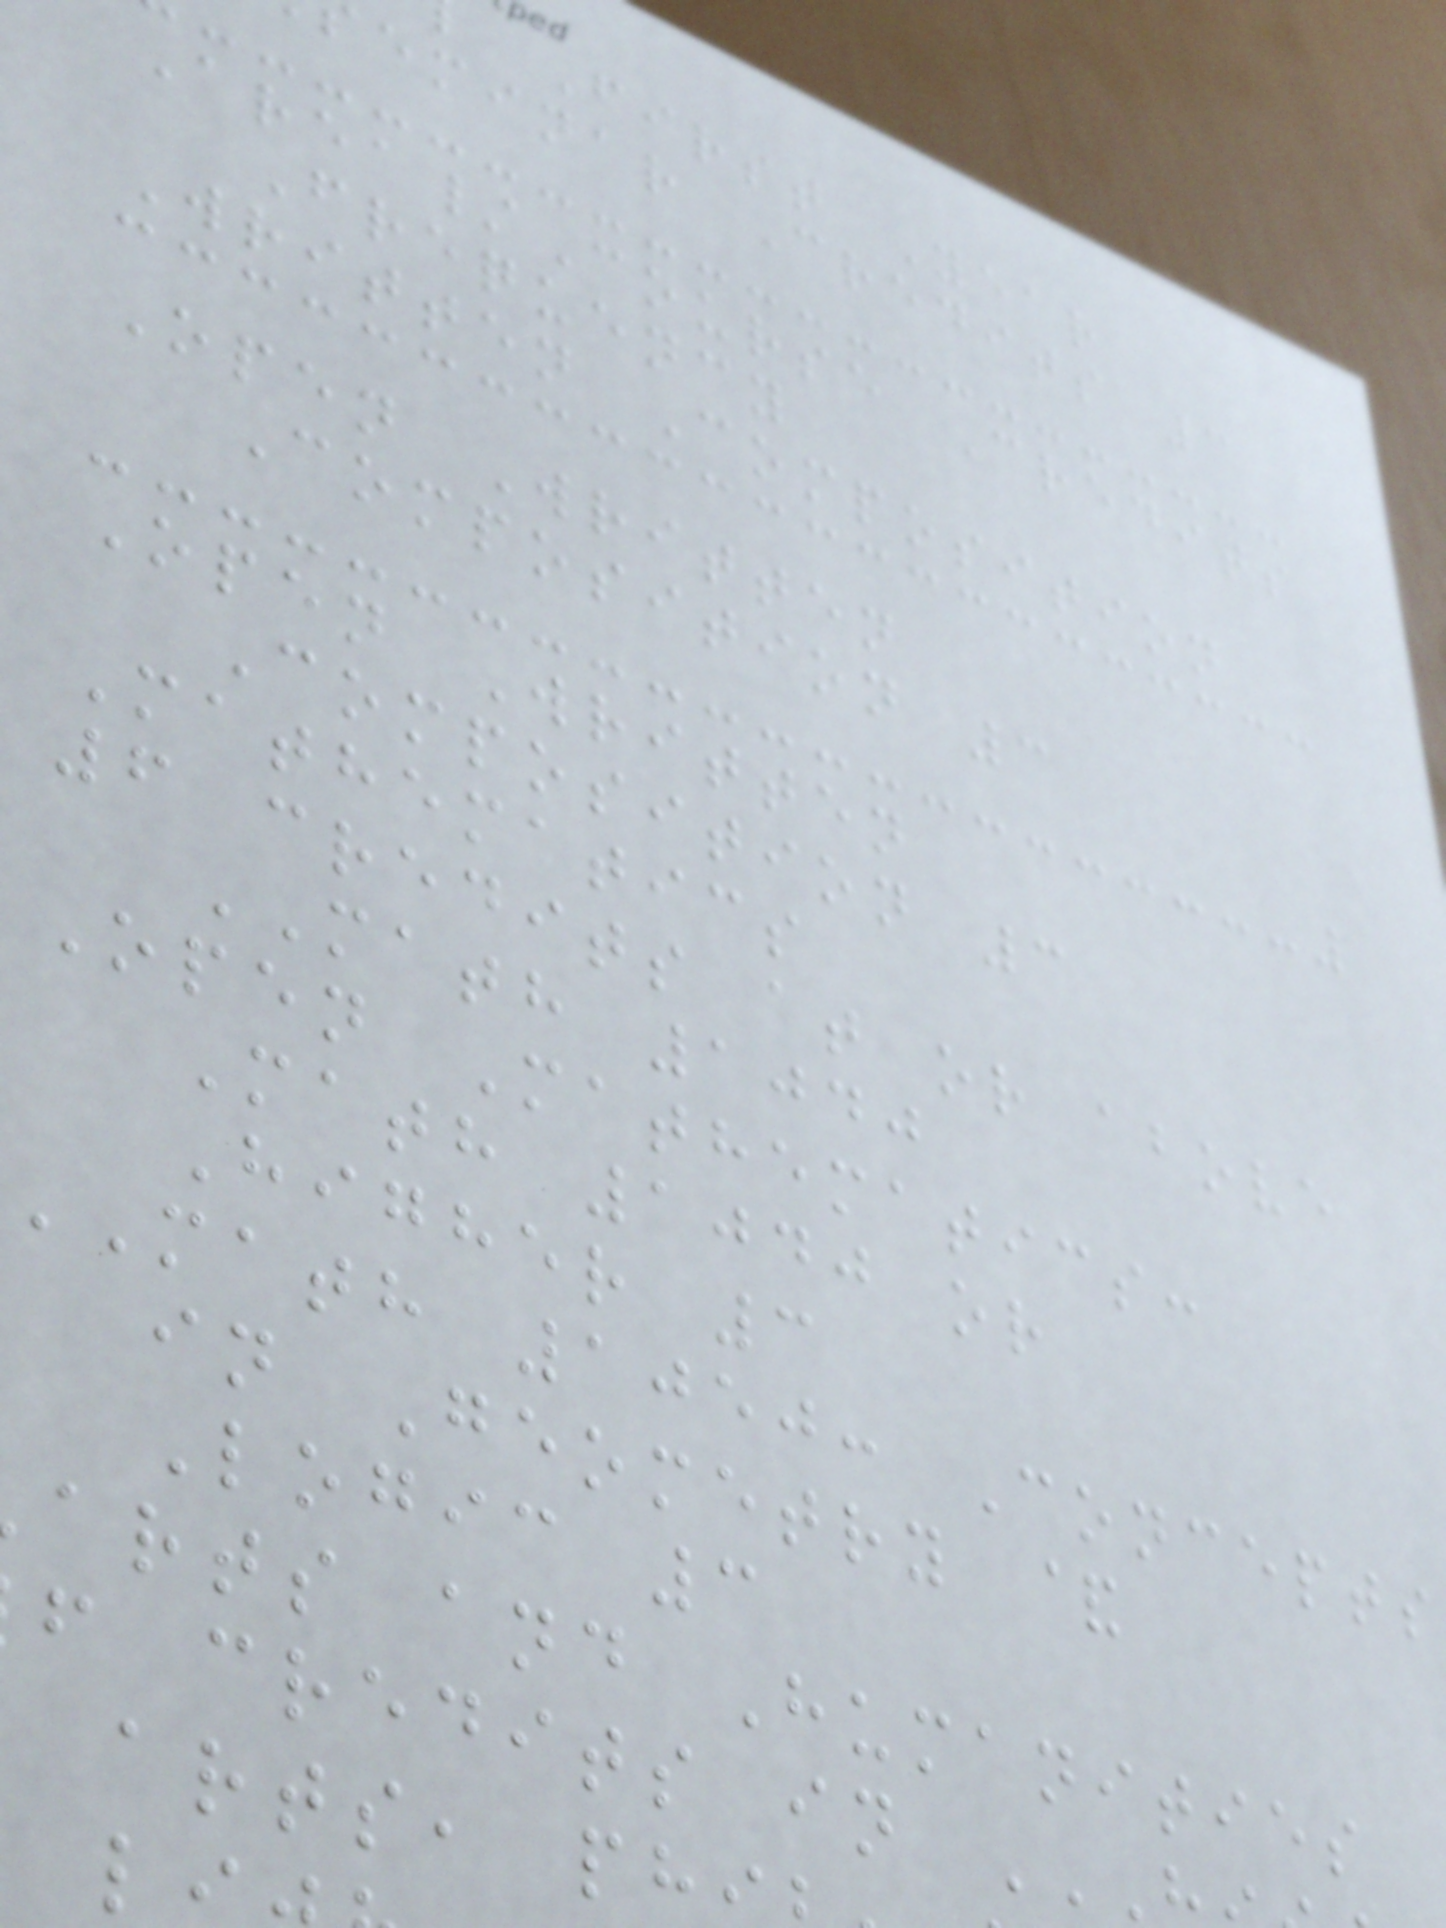First Year
eminar Credits 3
Area/Course Credits
Frequency
Written Composition
Open Written
Composition 3
Open Written
Composition 3
Mathematics
6 credits at or above
MATH 1040
Open Mathematics:
Math 1040 or
Higher 3
MATH 1050: Concepts
in Geometry &
Logic 3
arts and Humanities
f credits in
arts,
